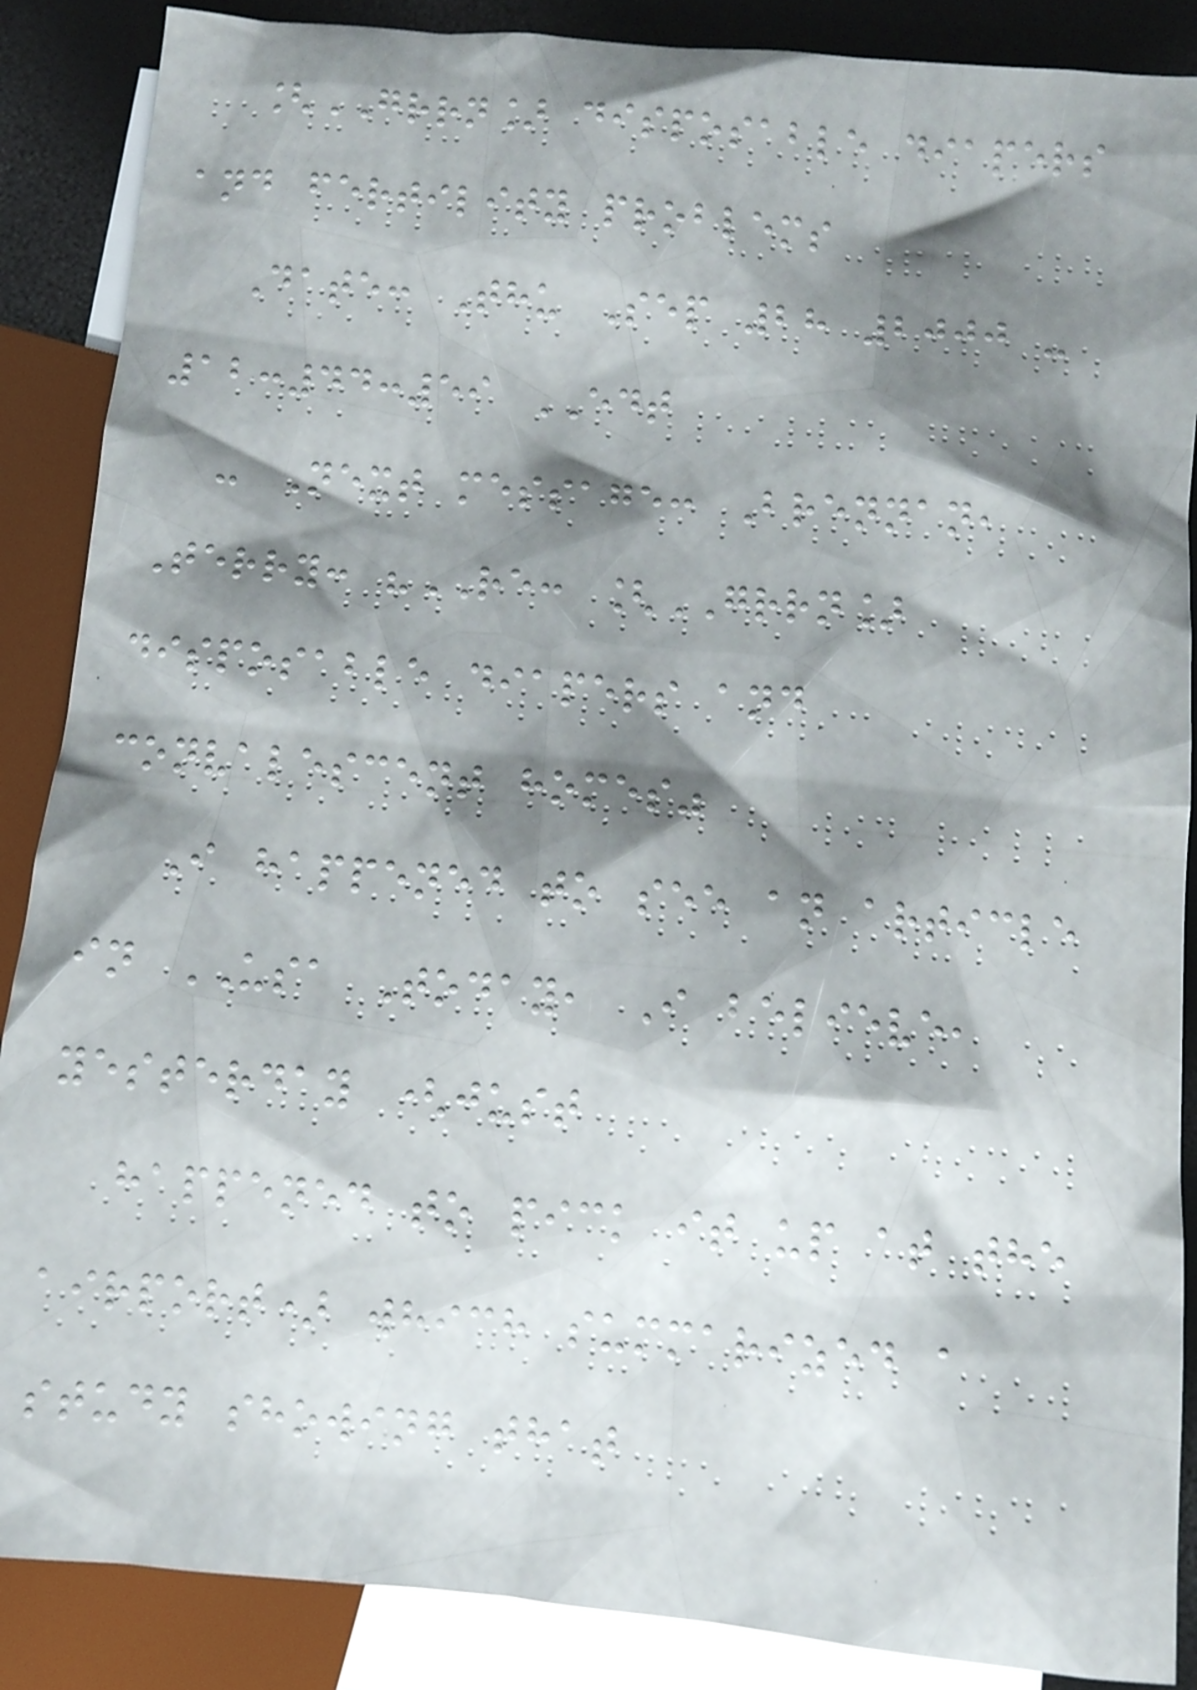[GRRN] disposable diapers
and fertility problems
Date: Thu Sep 28 2000 -
12:44:59 EDT
- Next message: Brennan,
Terry: "RE: [GRRN]
disposable diapers and
convalescent homes"
I happened to see an article
in USA Today, I believe,
yesterday (just
happened to pick it up at the
airport) which summarized a
study showing that
